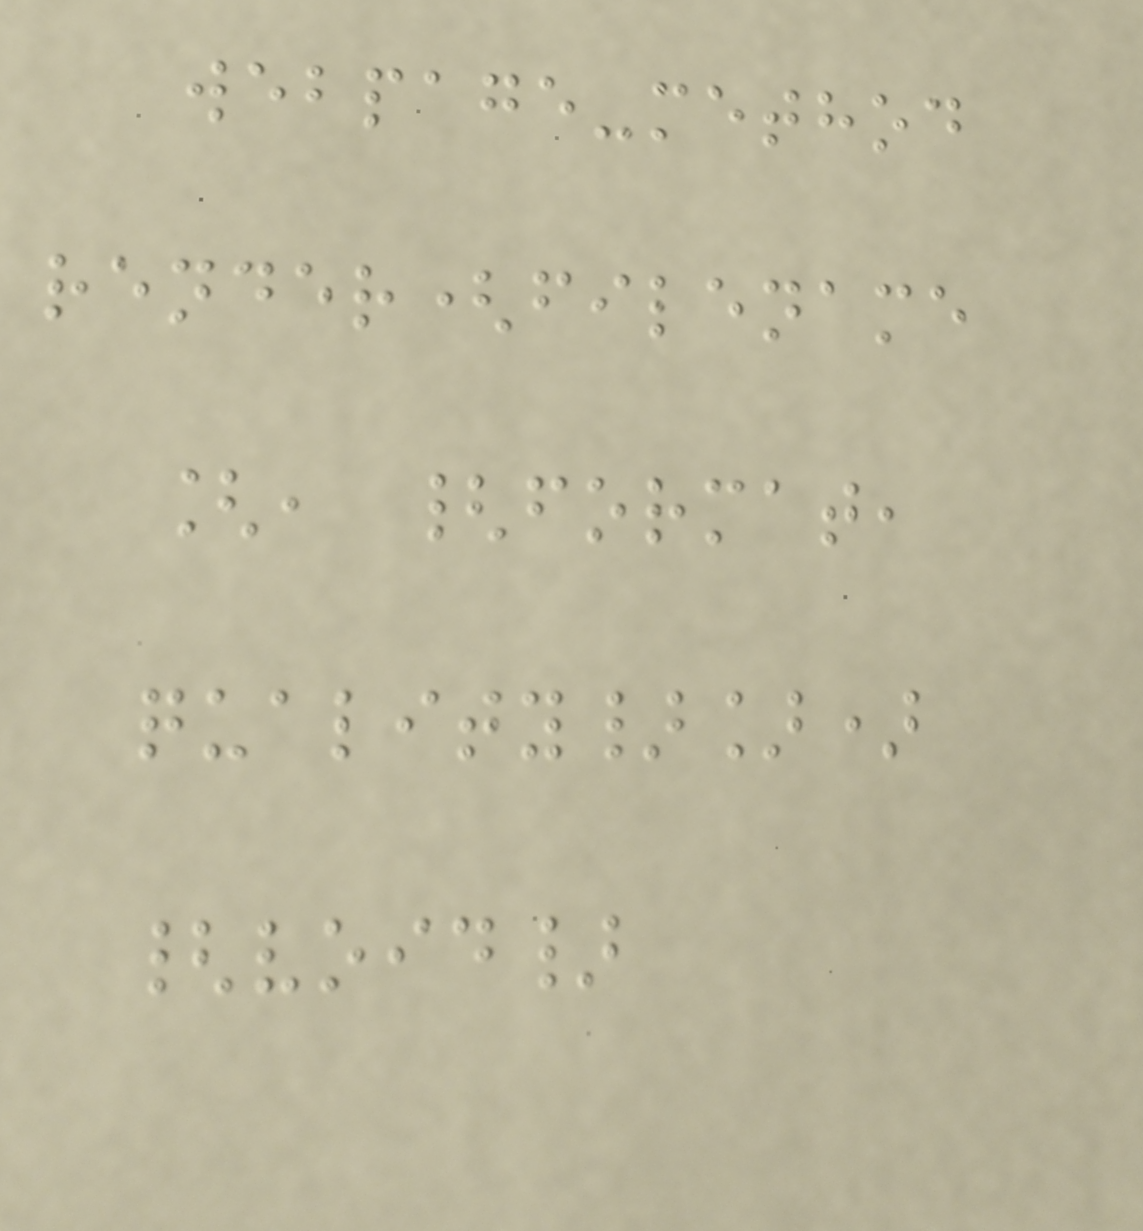webpage-method
render(filename
[, {format,
quality}])
{void}
